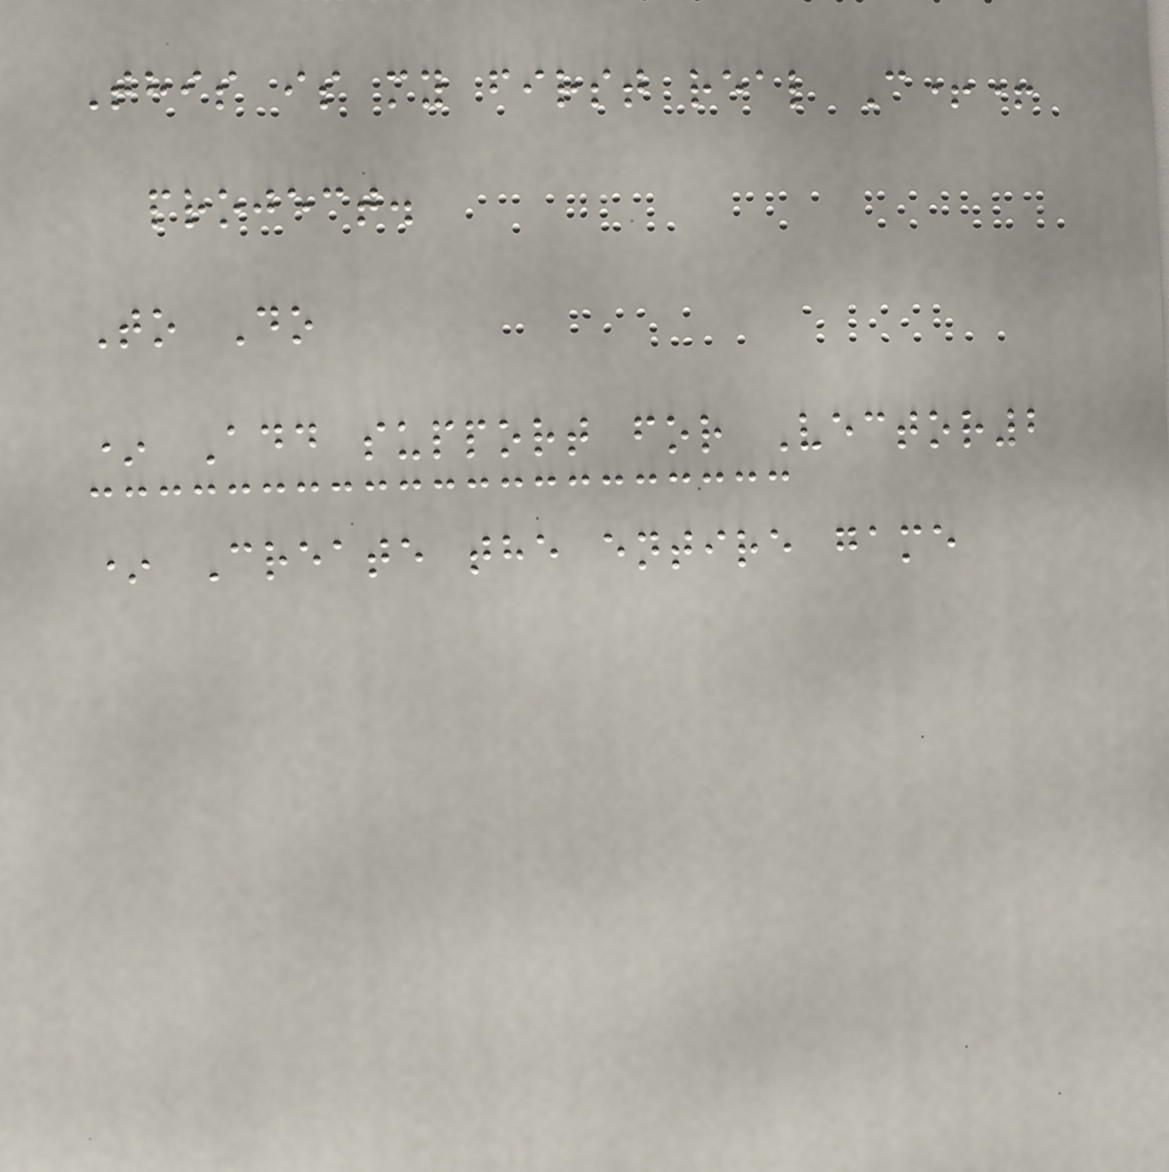This is my first real C++
project.
To Do
* Add support for Vector2
* Create the entire game
